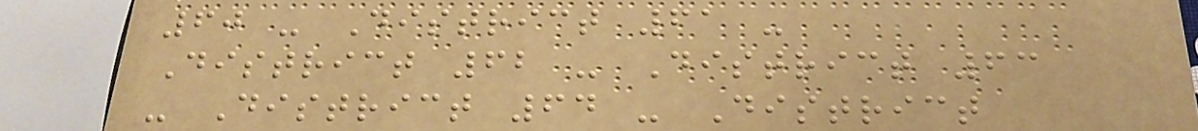60 - District 61 -
District 62 - District 63
- District 64 - District
